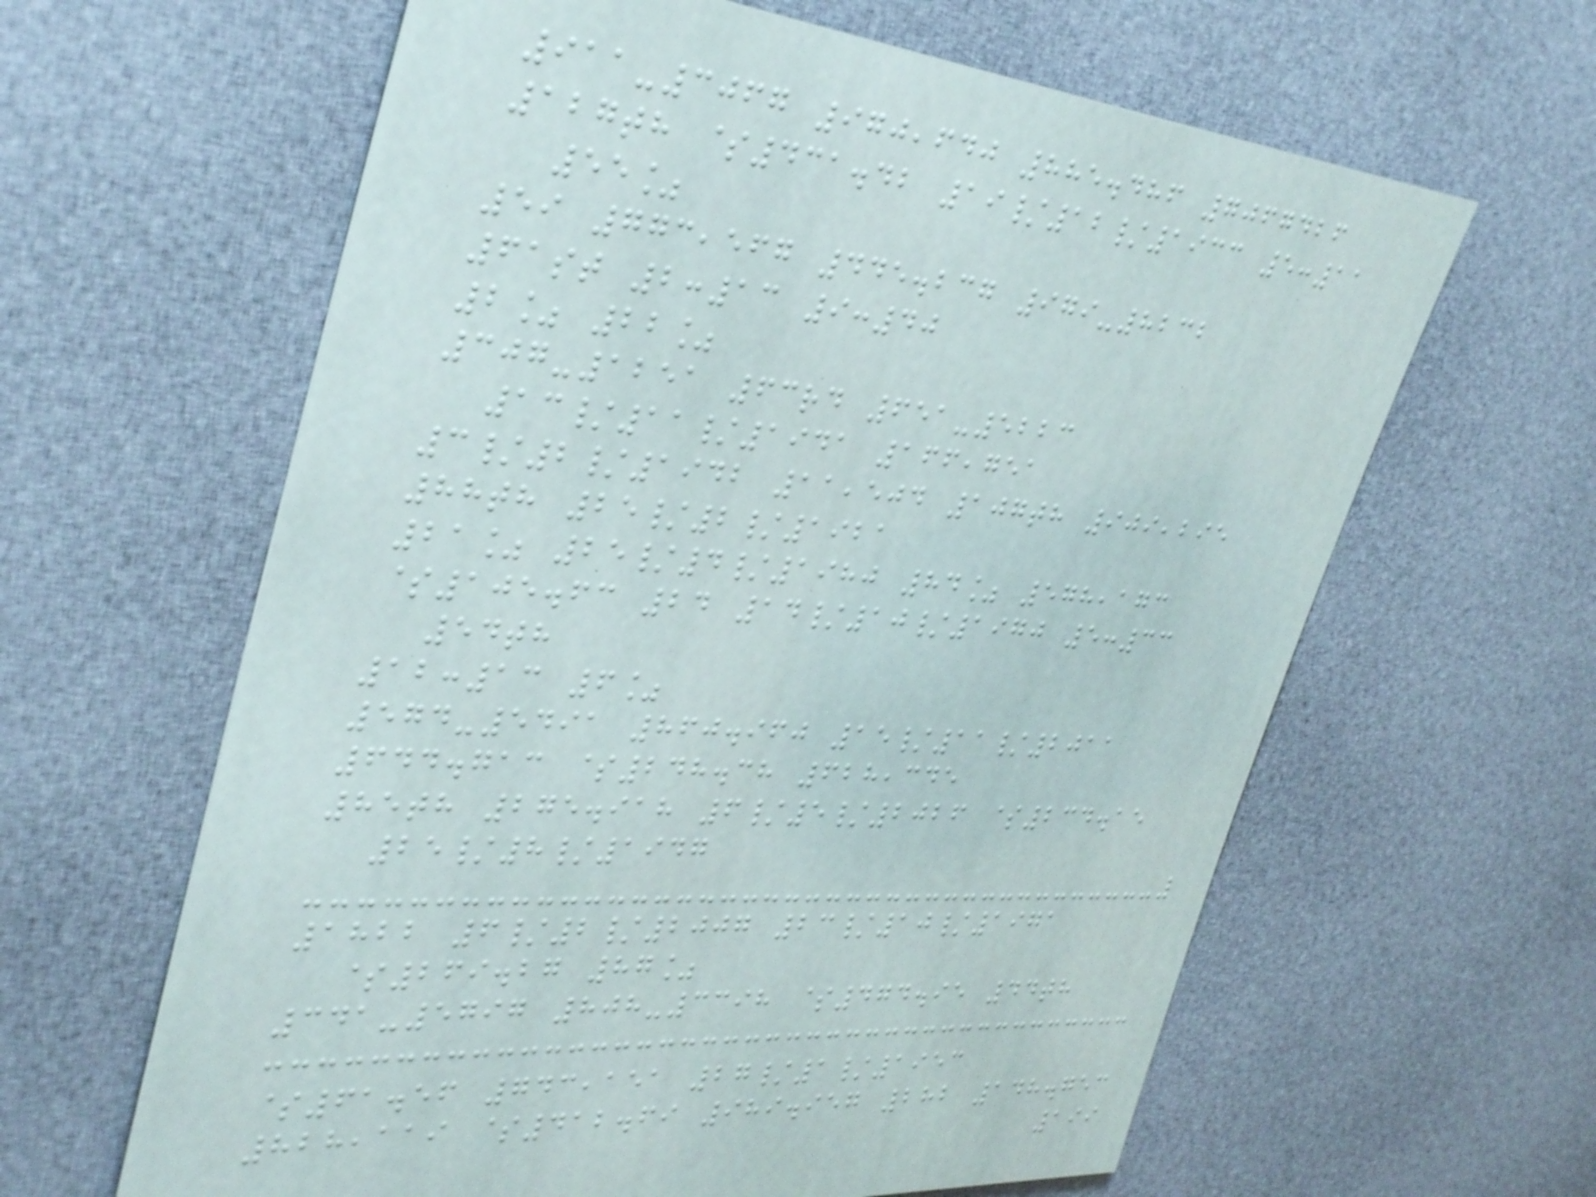911-3067 970,640 885.486 7067426
127th $431.42 19/12/1933 5:11
55%
59 773,567 445.237 979-8232
61st 2:13 9:40
2% 22%
307-1251 63rd 651-5223
13/11/1941 166,751
3/2/1942 11,504 107th 909,295
88th 25/2/1921
21% 25/4/1980 84% 578,173
$105.63 24 14/10/1970 5:33
54th
12:13 6%
574-5491 860.960 15/11/2011
644.713 $248.38 628,345
85th 275.918 6/5/2026 $234.15
25/8/1947
1822 6/2/2007 23/10/1971
$269.27 87%
341-5797 808-3398 $474.95 44th
$61.56 743,151 27/1/1953
828,119 $412.69 989.957 282 148.753
199
